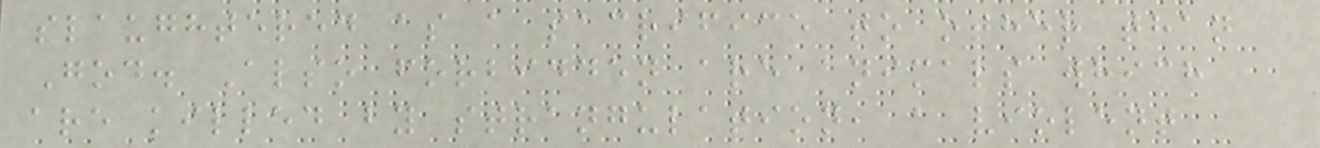slaughtered as a sacrifice to other than
God. Also forbidden are animals which
are killed by strangulation, a violent
